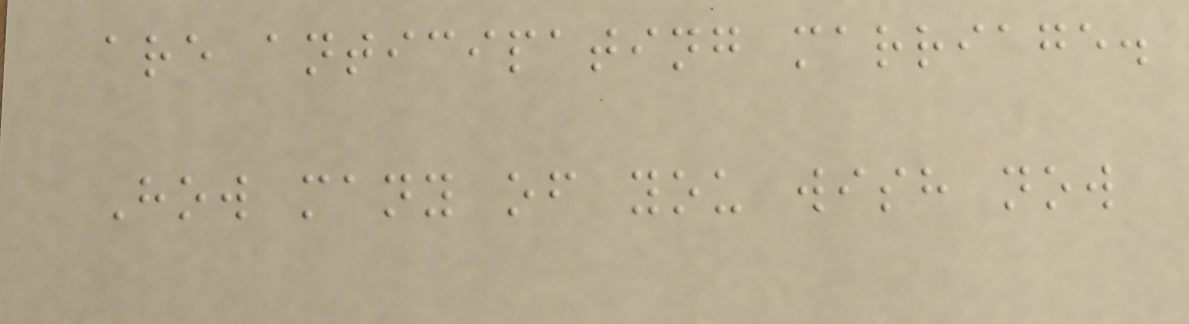are anticipating marriage.
How many of you wish now
